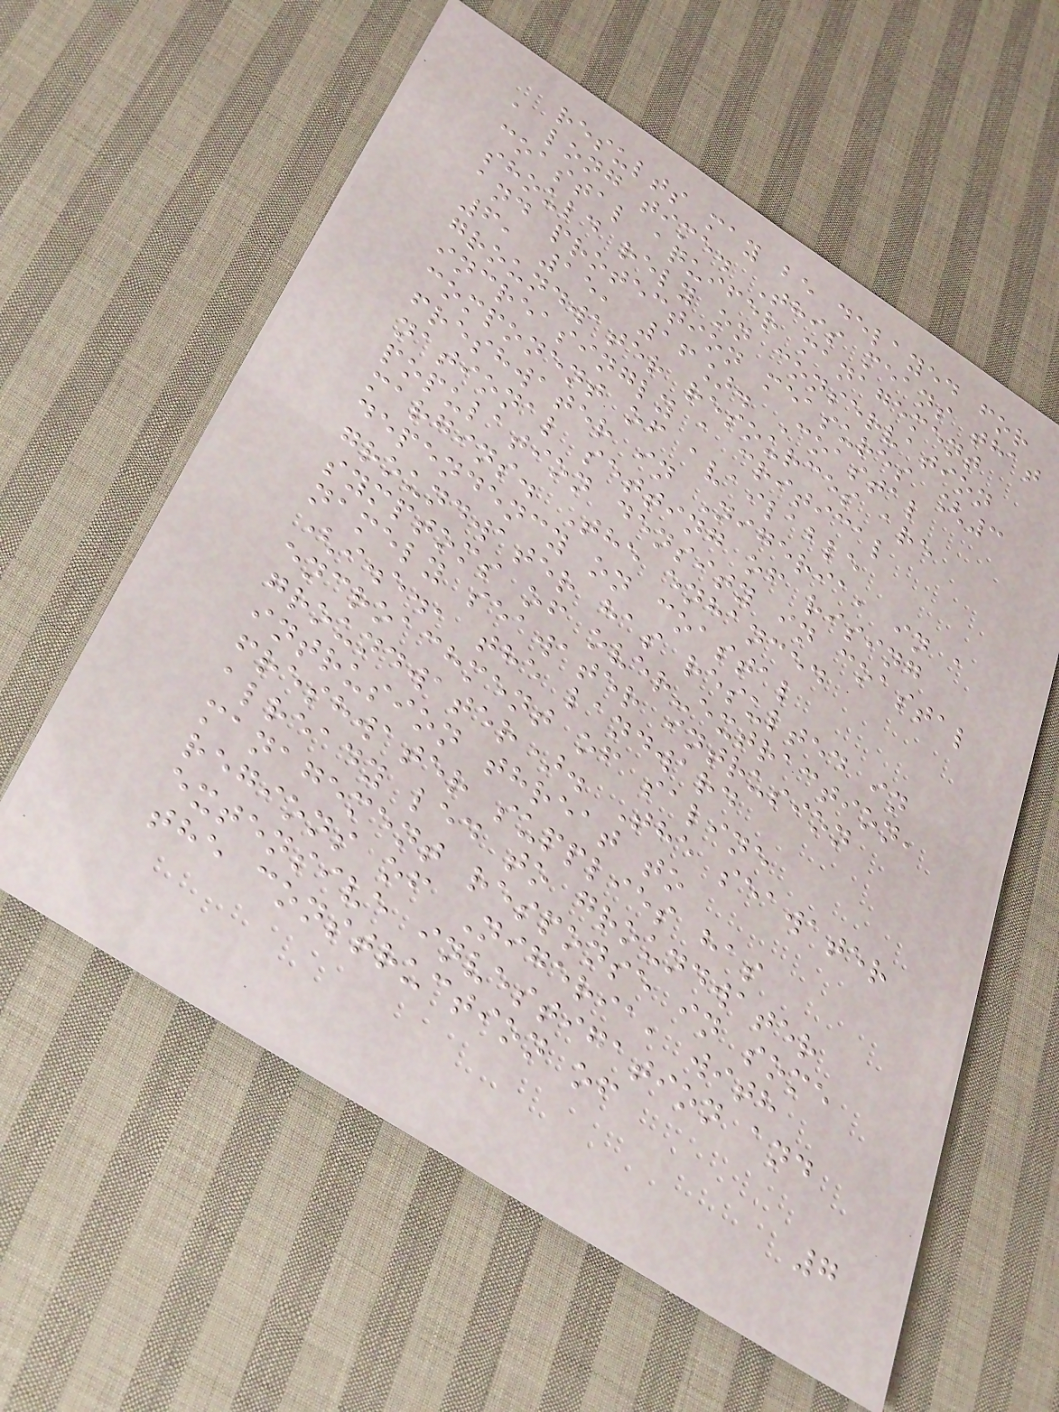results may be delayed for
a long time. This means that
coastal aquifer management
should rely on conservation
and protection measures [3
6, 15, 16]. Coastal
groundwater resources are
increasingly a critical
component of available
freshwater in Nigeria, in a
national setting of rising
population density in coastal
margins. The enhanced
dependency on coastal
groundwater has resulted in
symptoms of over-extraction,
namely seawater intrusion
(i.e., the landward
encroachment of saline
groundwater). The seawater
intrusion threat to
freshwater supplies has
already led to groundwater
management response in some
regions of Nigeria, with
extensive investigation and
the construction of
7
